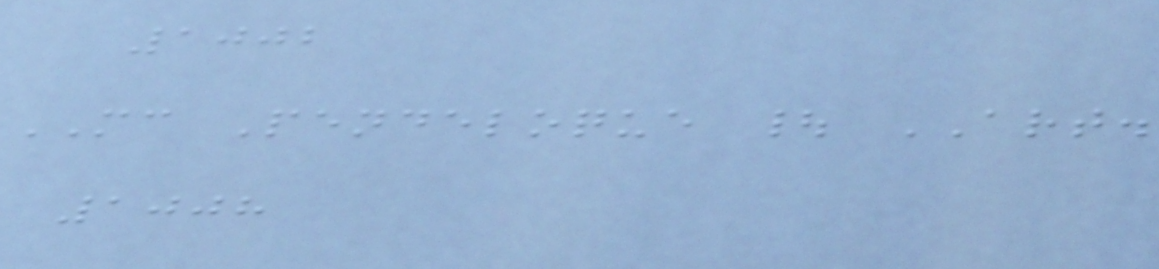1002
MC Pendeloque | ART.
1008
